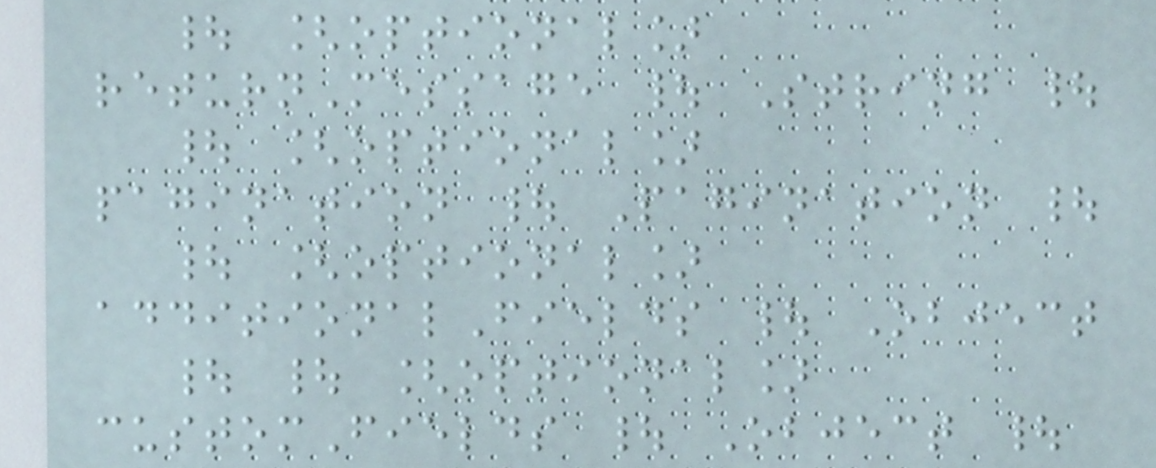| [optional]
returnMessage | String |
| [optional]
pagination | Pagination |
| [optional]
additionalFields | Object
| | [optional]
customFields | Object |
